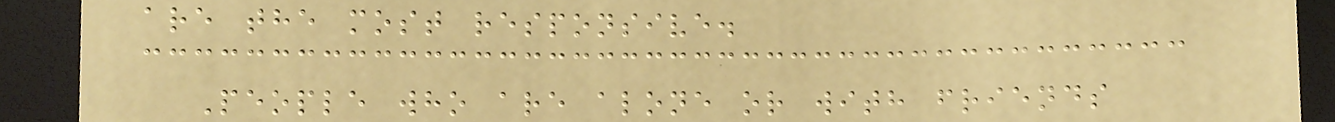are the most responsive.
People who are alone or with friends
